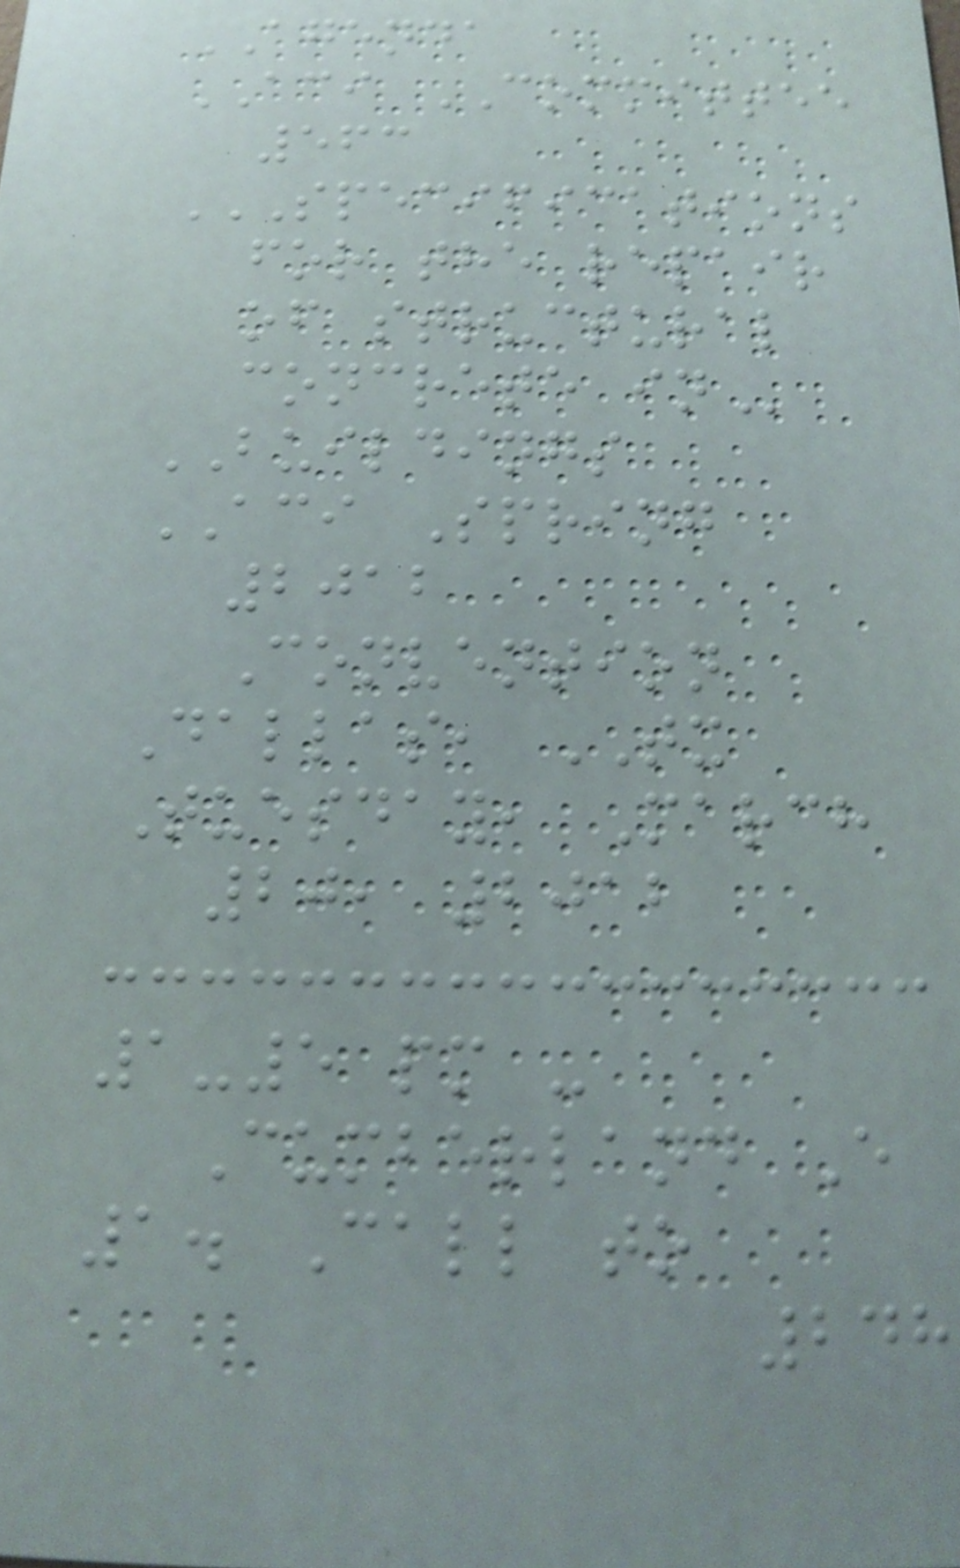AGENDA
ACI COMMITTEE
563
SPECIFICATIONS
FOR THE REPAIR
OF STRUCTURAL
CONCRETE IN
BUILDINGS
ACI Spring
2012
Convention
Dallas, TX
Tuesday, March
20, 2012
1-5 pm -
Cumberland E
1. Call to
248
